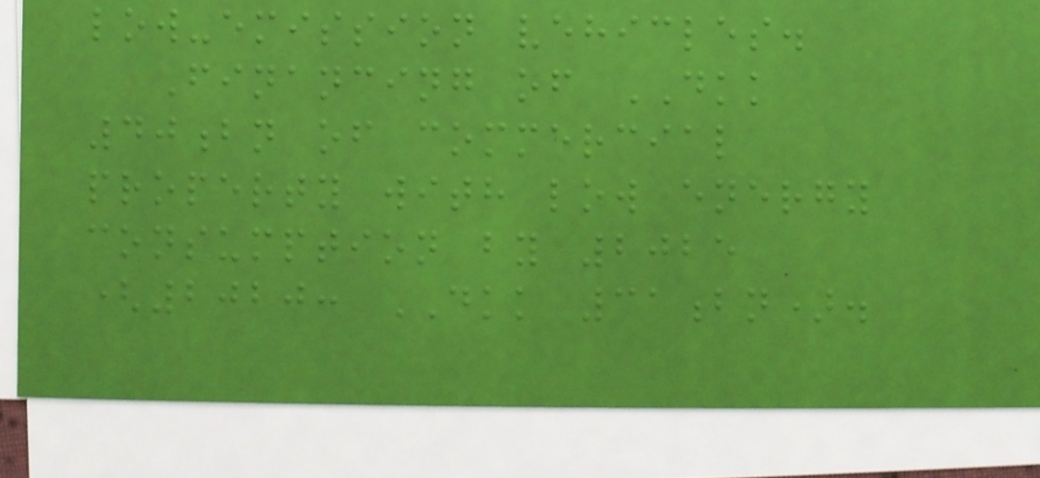low-emission vehicles.
Financing of DKK
40bn of commercial
property with low energy
consumption by 2025
(2020: DKK 31bn).
